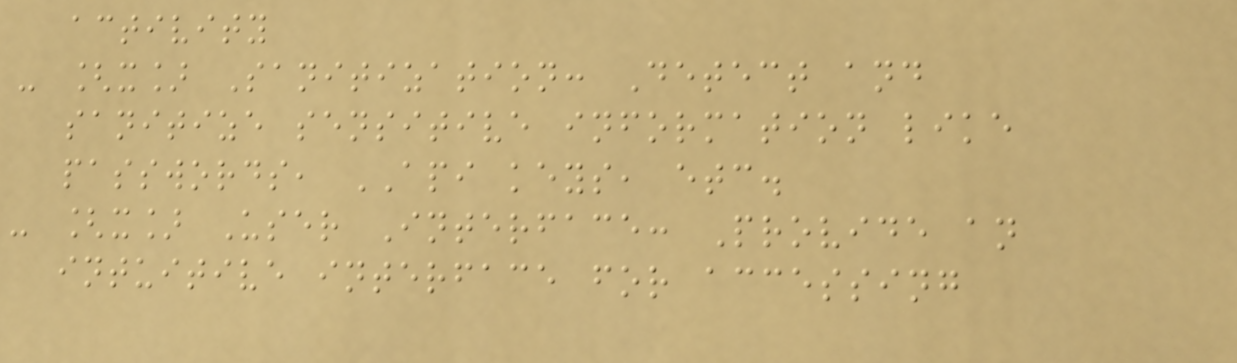activity
- [x] Sanitization: Detect and
sanitize sensitive information like
passwords, API keys, etc.
- [x] User Interface: Provide an
intuitive interface for accessing
